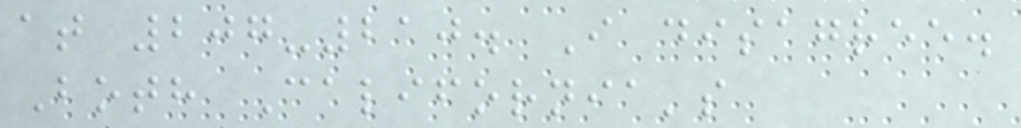at 207-210. I disagree.
Both California's
